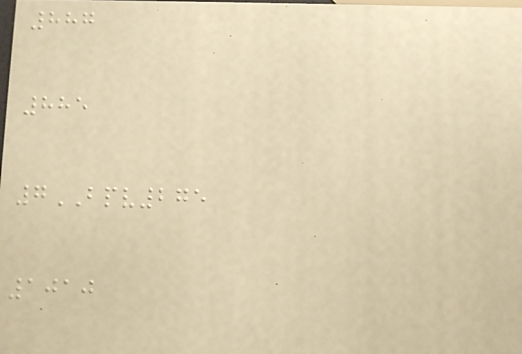887
885
7BPV275
1010
